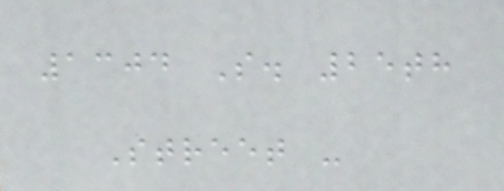1304 S. 25th
Street -
